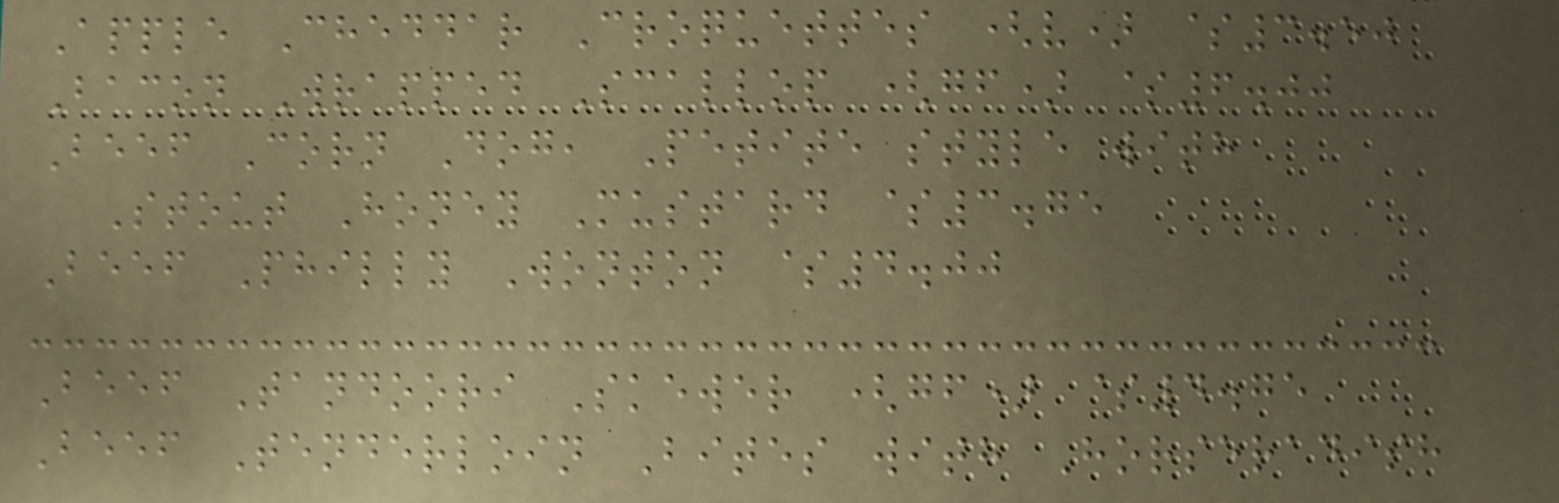Apple Cheddar Croquettes (v) $3.50
Bacon Wrapped Scallop (gf) $6.00
Beef Corn Dog, Petite style with
Stout Honey Mustard $3.75
Beef Philly Wonton $4.00
Beef Tandoori Skewer (gf) $4.75
Beef Tenderloin Bites with Horseradish
